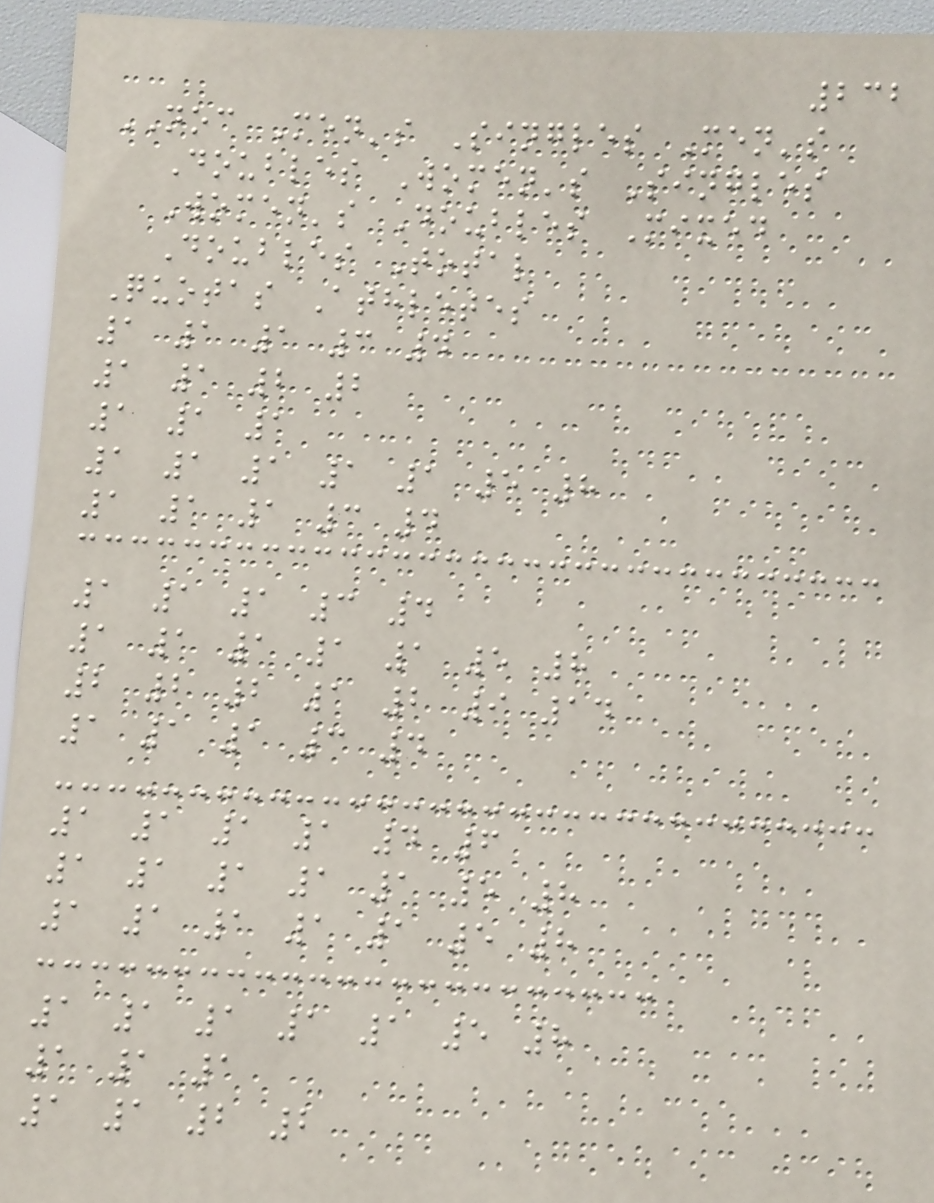232
NOC Men's Singles Men's
Doubles Women's Singles
Women's Doubles Mixed
Doubles Total
Quotas Athletes
1 1 1 3 4
1 1 2 2
1 1 1
1 1 1 1 1 5 8
1 1 1 3 4
1 1 1 3 4
1 1 1 1 1 5 8
2 2 2 1 2 9 14
1 1 1 3 4
1 1 1 1 4 6
1 1 1 1 1 5 8
1 1 1 1 1 5 8
1 1 1 1 1 5 8
1 1 1
1 1 2 2
